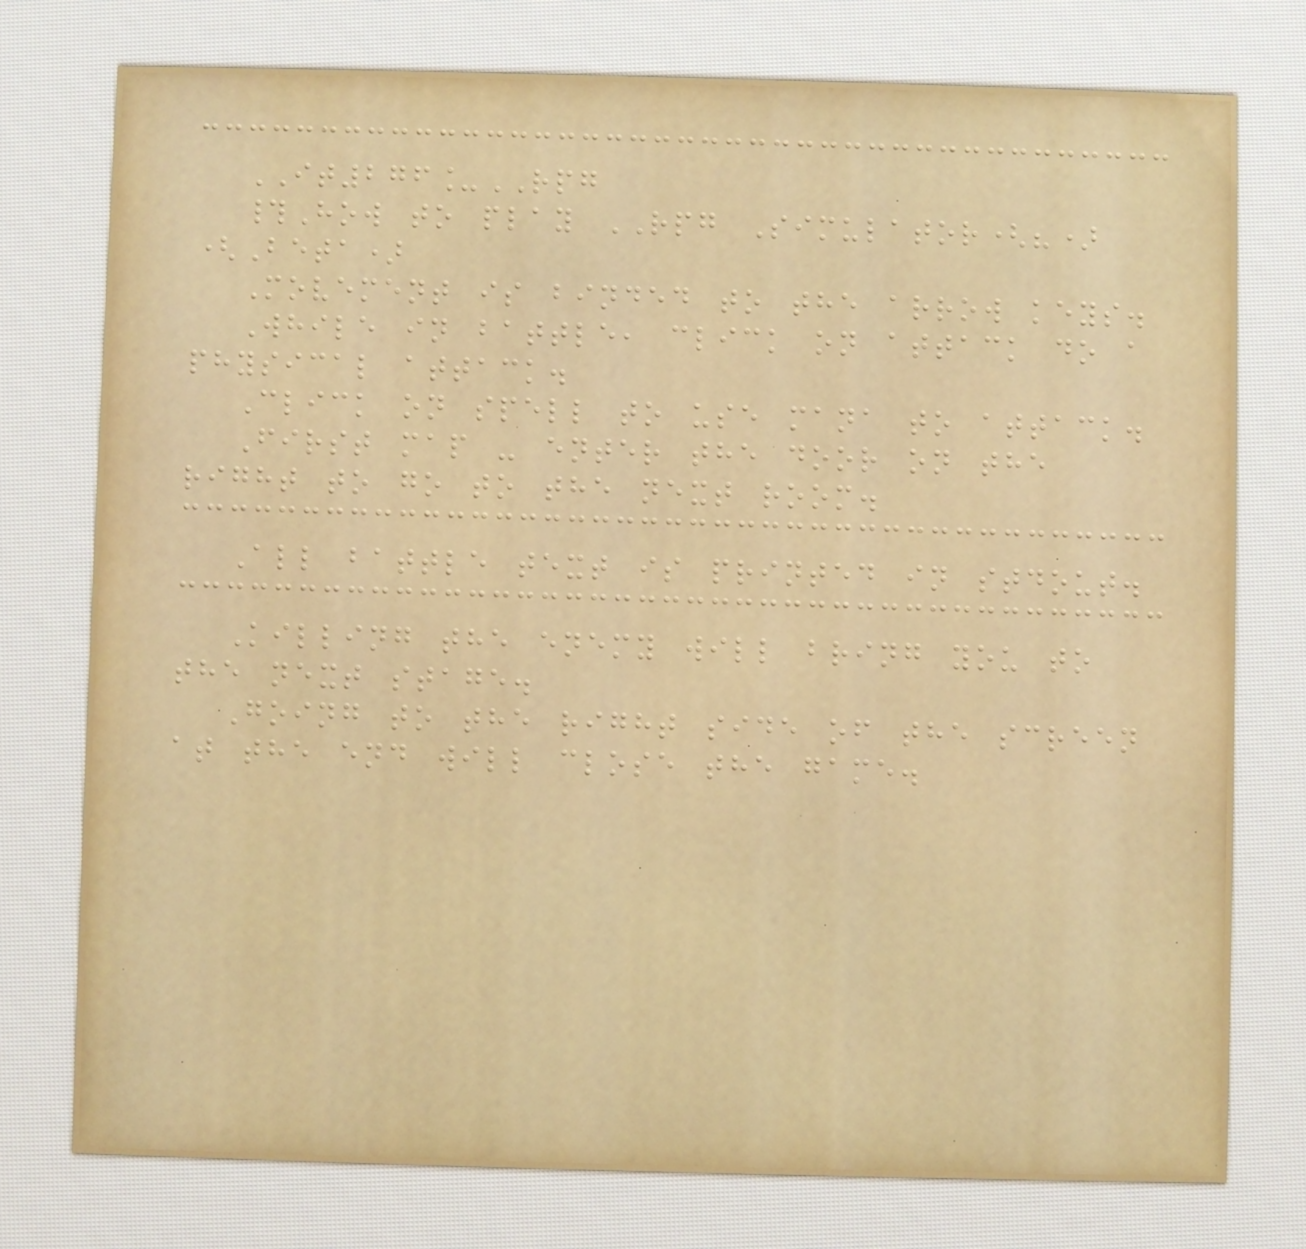IT276_RPG
#How to play RPG Simulator(?)
(Beta)
Movement is binded to the arrow keys.
While in battle, click on attack do a
physical attack.
Click on spell to use mana to attack.
First map - enter the door on the
right to go to the next room.
All battle text is printed in stdout.
Killing the enemy will bring you to
the next stage.
Going to the right side of the screen
at the end will close the game.
